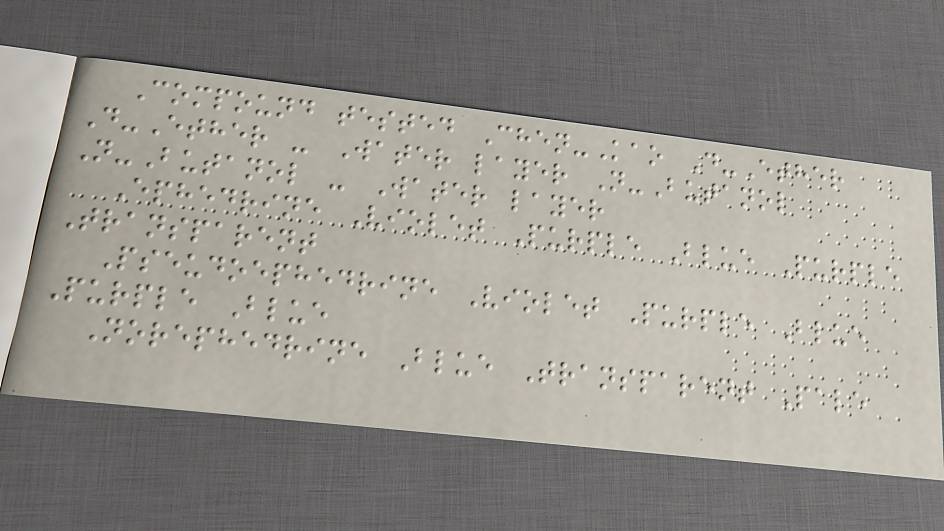Compound tested Chen-Kao D-Ether
D-Ether - Water layer N-Butanol
N-Butanol - Water layer
Ephedrine Violet Purple Blue Purple
Transparent
Pseudoephedrine Violet Purple Blue
Purple Blue
Norephedrine Blue Transparent Pale
